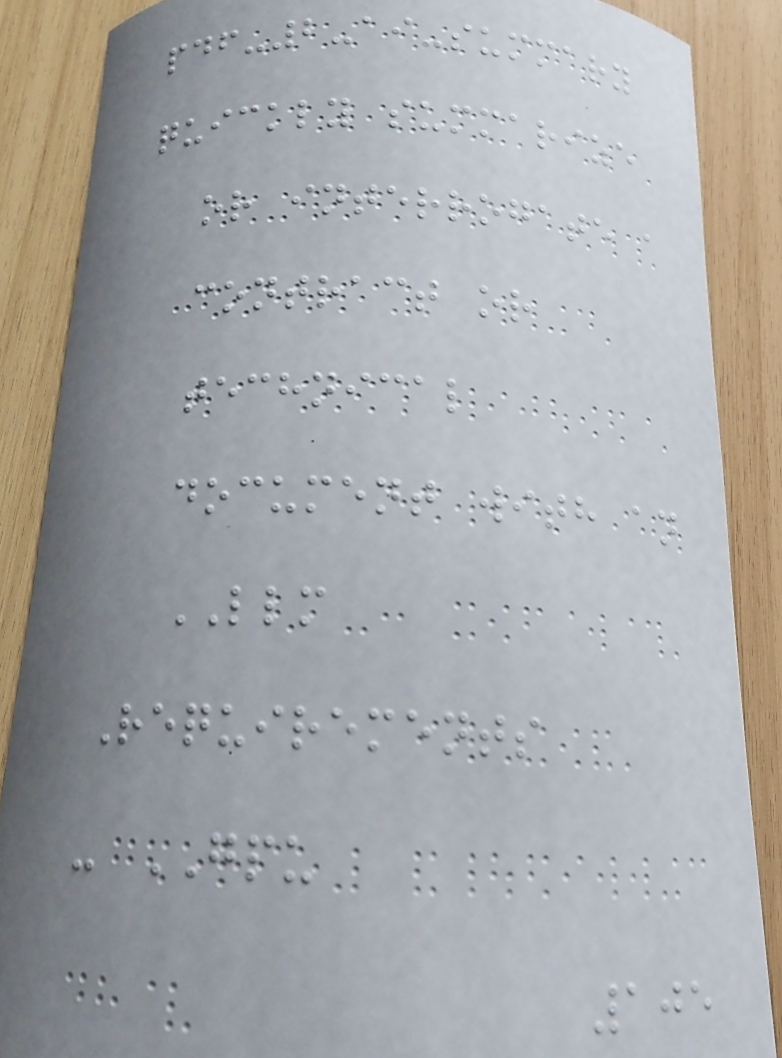pdf-2-ai-summary
quickly summarize
or interrogate a
contract or
technical
document with an
LLM
Requirements
- GPU
105
